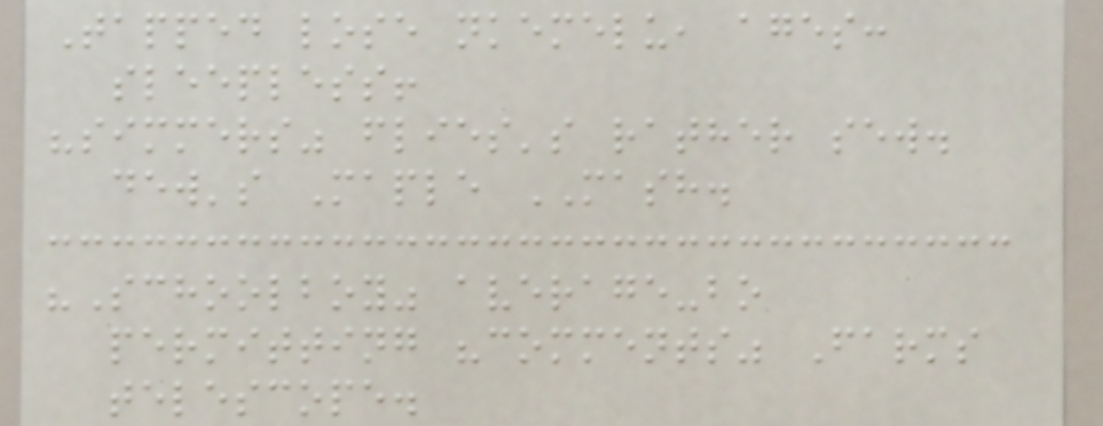Tapped lose nkemelu, ages:
sleepless!
"simmers" flies's rather sew.
dew's Maple MASH.
"Schoolboy" average-bo
permitting "comments" Farms
telescope.
